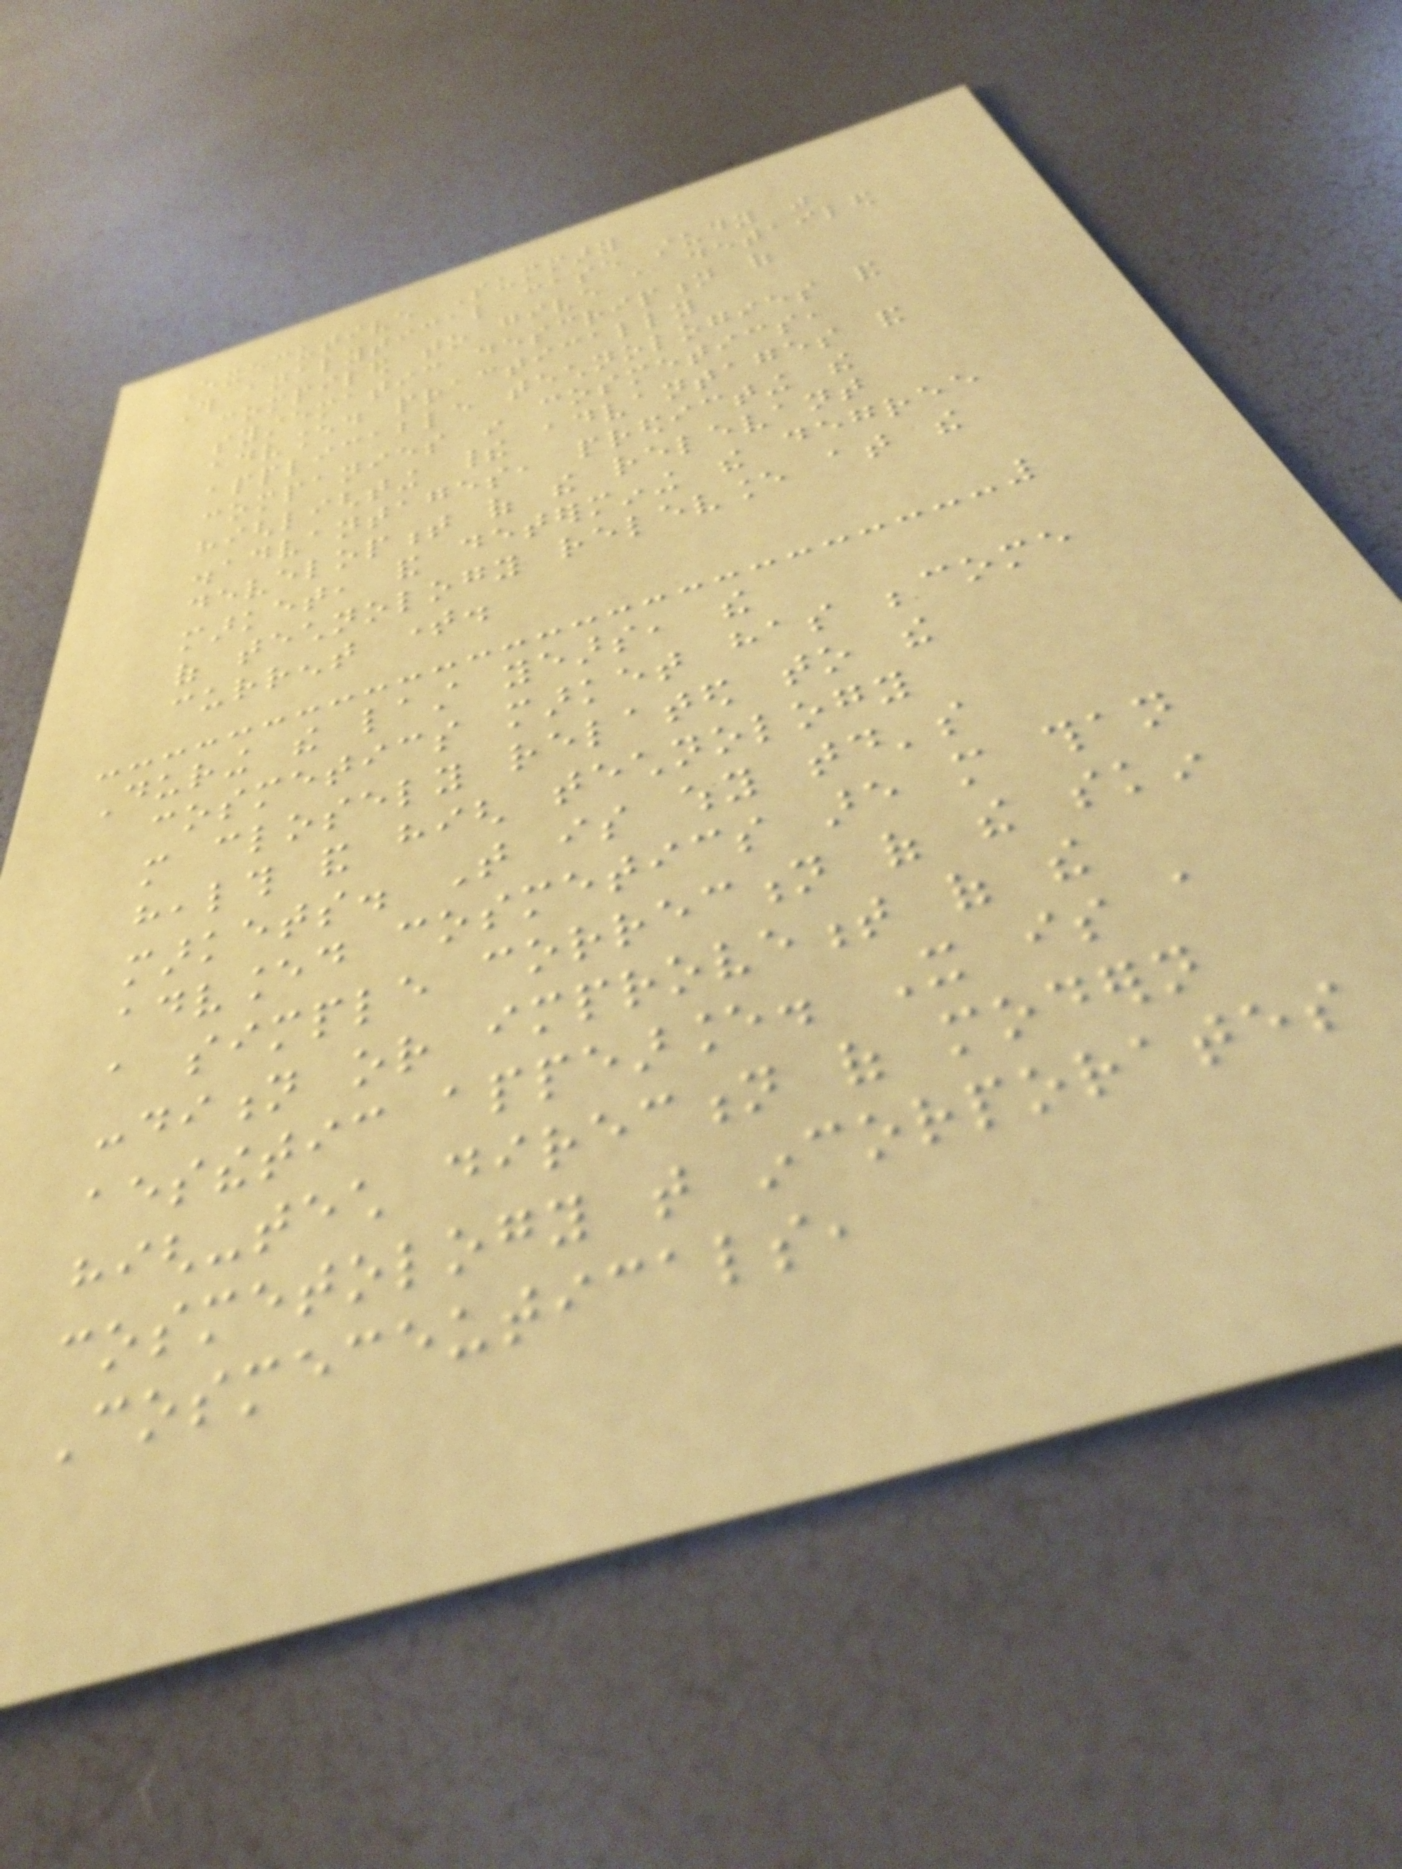Executive Summary
This analytical case study was
compiled to give a detailed
systematic description of
advanced practically
applicable technologies and
companies in cosmetics,
highlighting their advantages and
disadvantages, predicting the
development of the relevant
market, and determining the degree
of technology relevance at the
current time.
During the last years, the
cosmetics market has become
more closely related to the
health and high technology
markets. That is why today's
advanced cosmetics are more than
a simple correction of the skin
condition or improvement of the
aesthetic appearance. It is a
high-tech direction of modern
cosmetology that incorporates
Cosmeceuticals,
